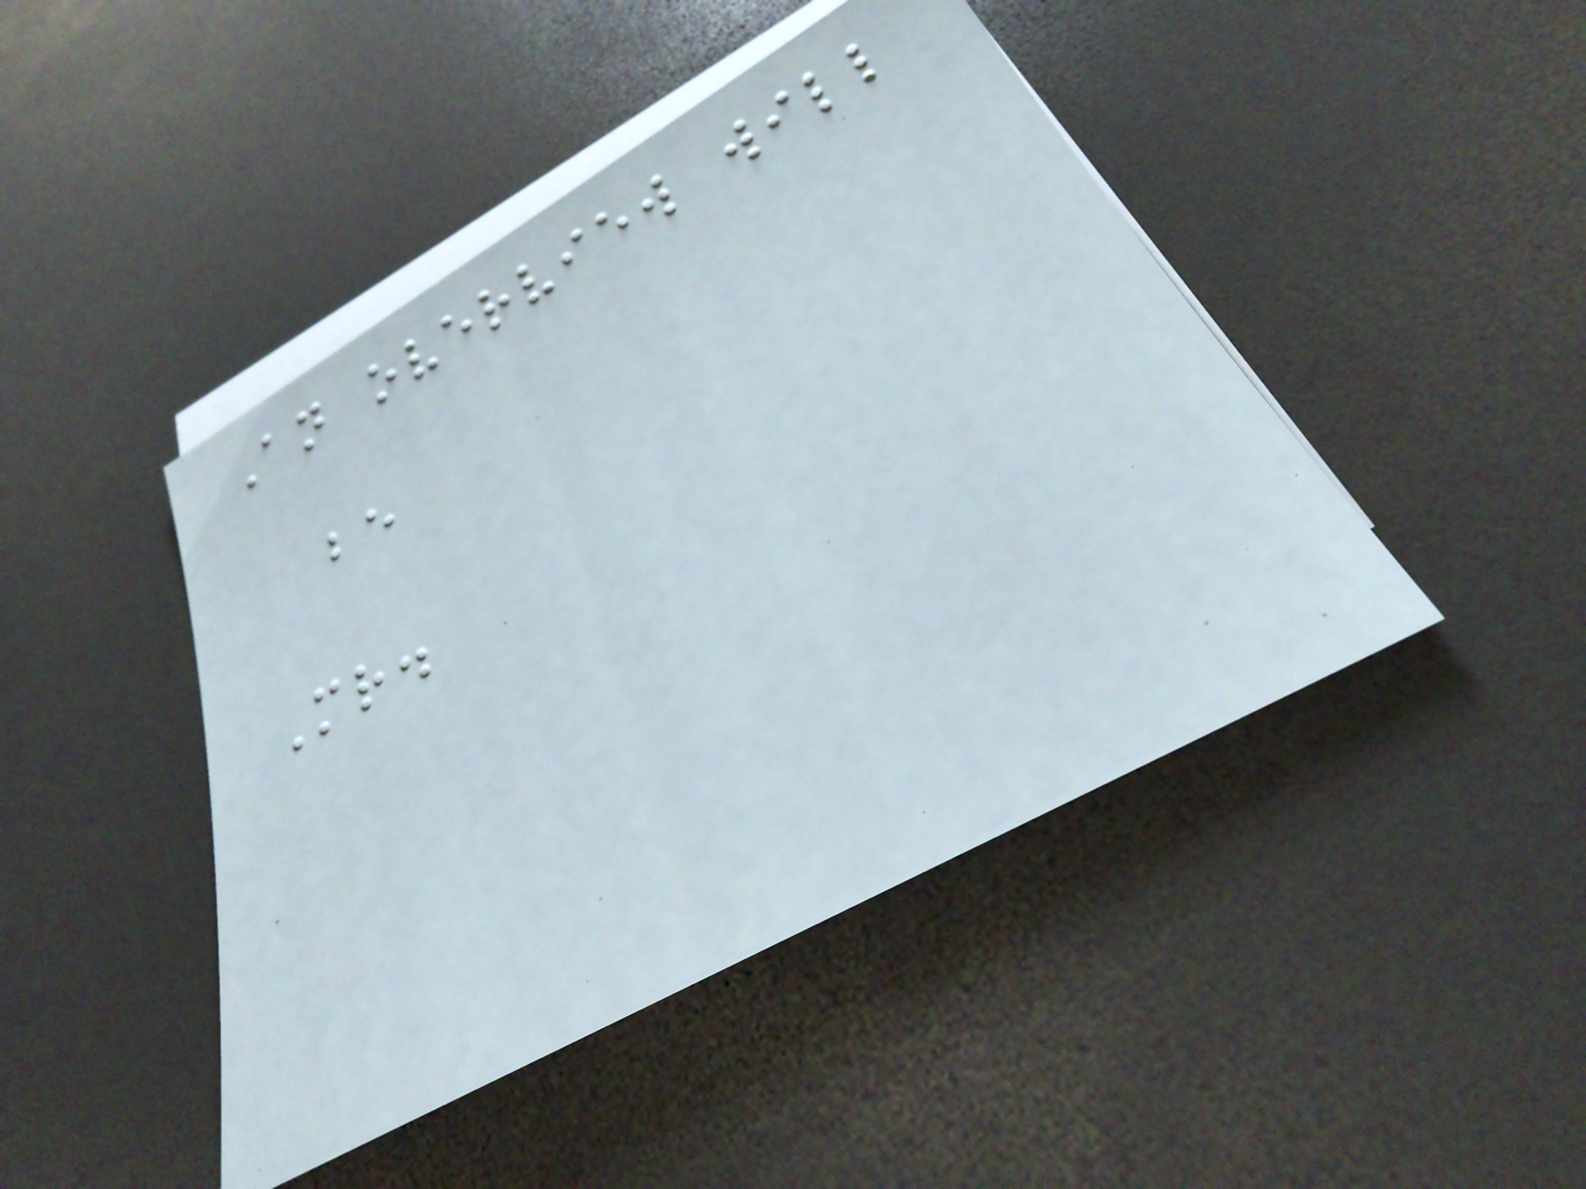An overview will
be
Mr.
